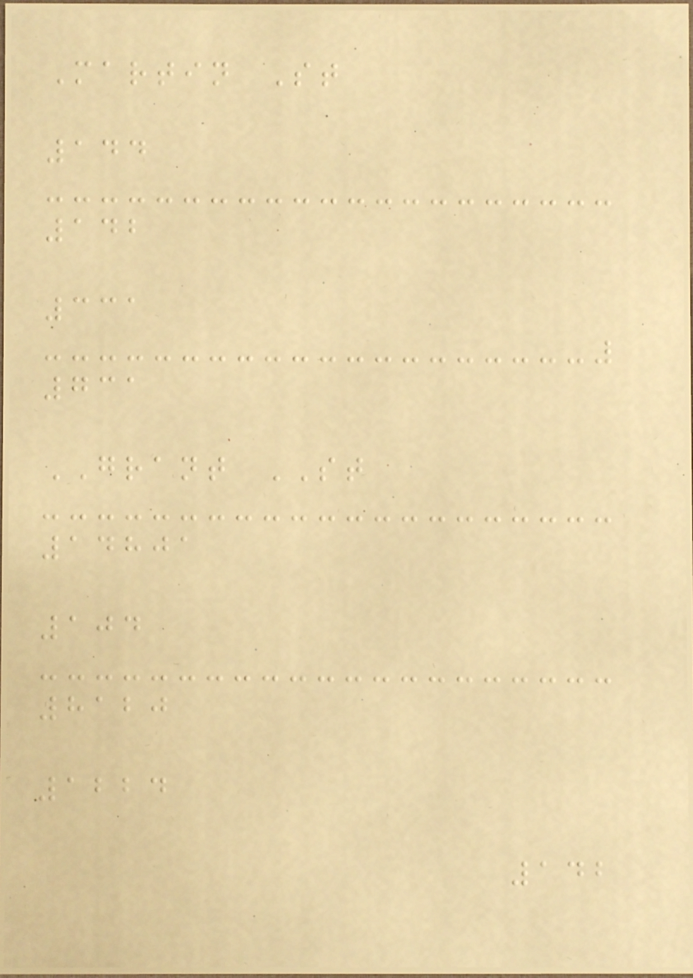Martin St
144
142
331
731
GRANT ST
14801
104
8120
1224
142
